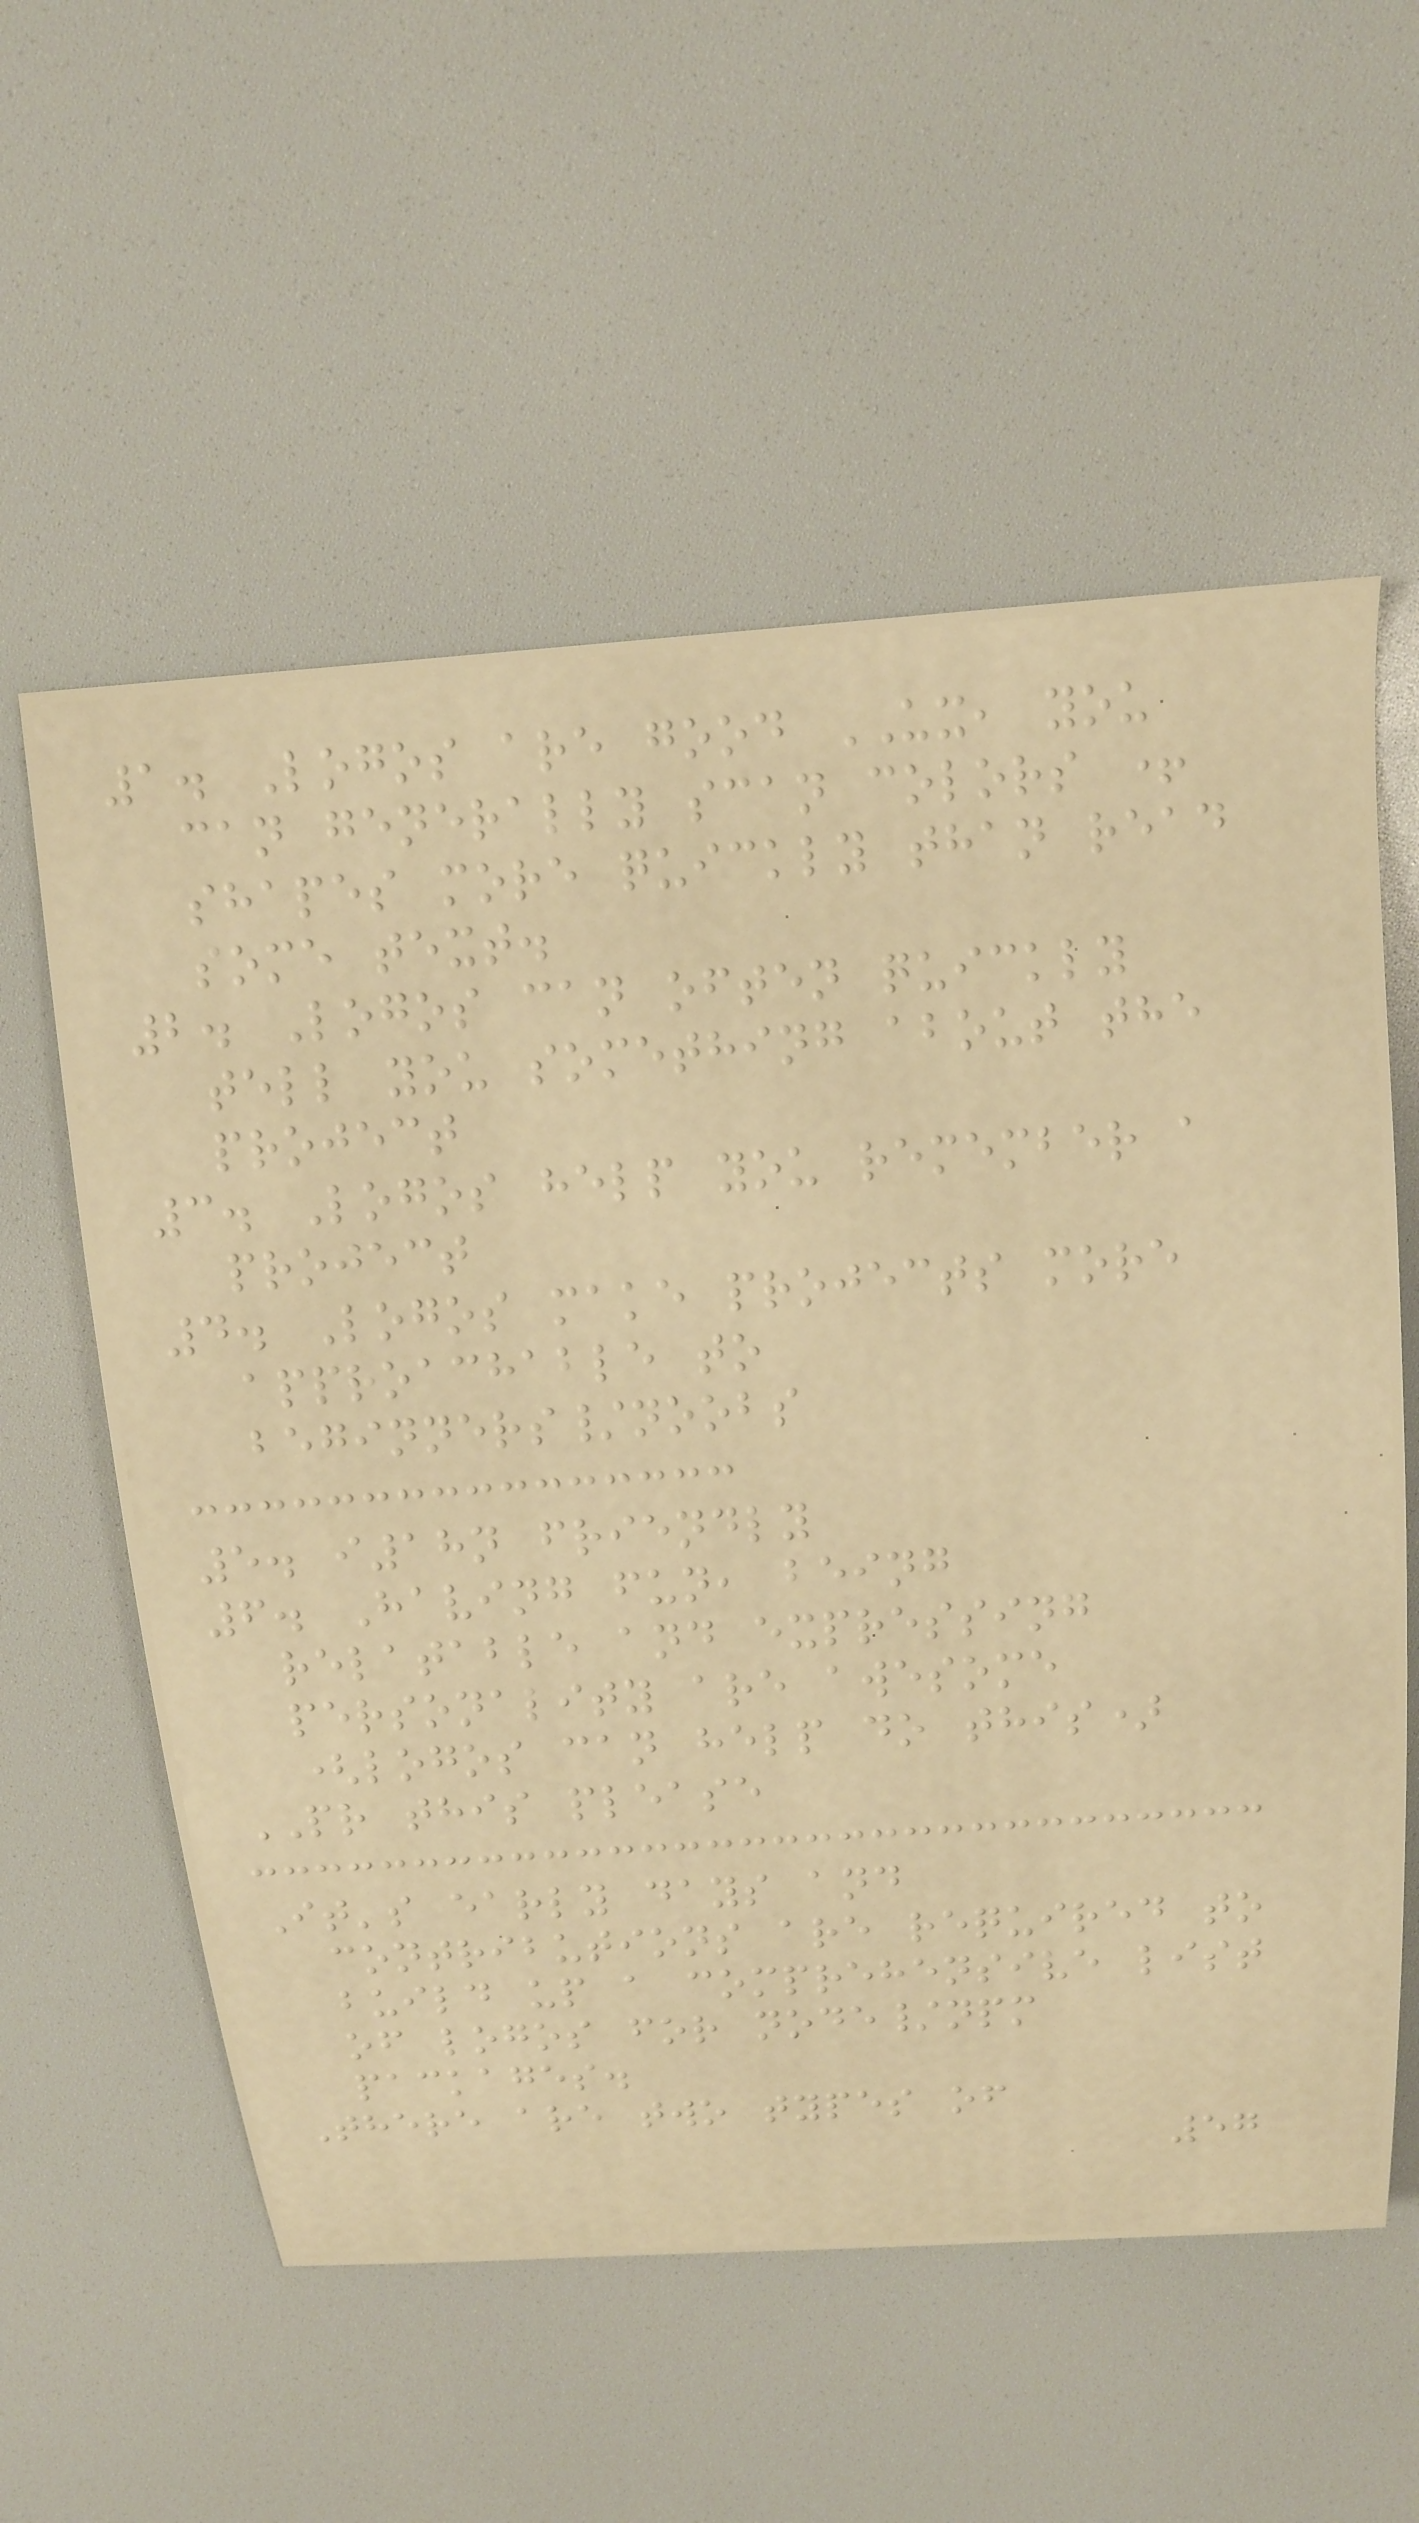1. Logos are good UX, you
can generally scan colors +
shapes more quickly than read
some text.
2. Logos can often quickly
tell you something about the
project
3. Logos help you remember a
project
4. Logos make projects more
approachable to
beginners/noobs
5. i18n friendly
6. Having fun, being
relatable and expressing
personality are awesome
(logos can help do this)
PR this please
It's early days and
contributions are required to
build up a comprehensive list
of logos for node/npm
packages.
There are two types of
57
